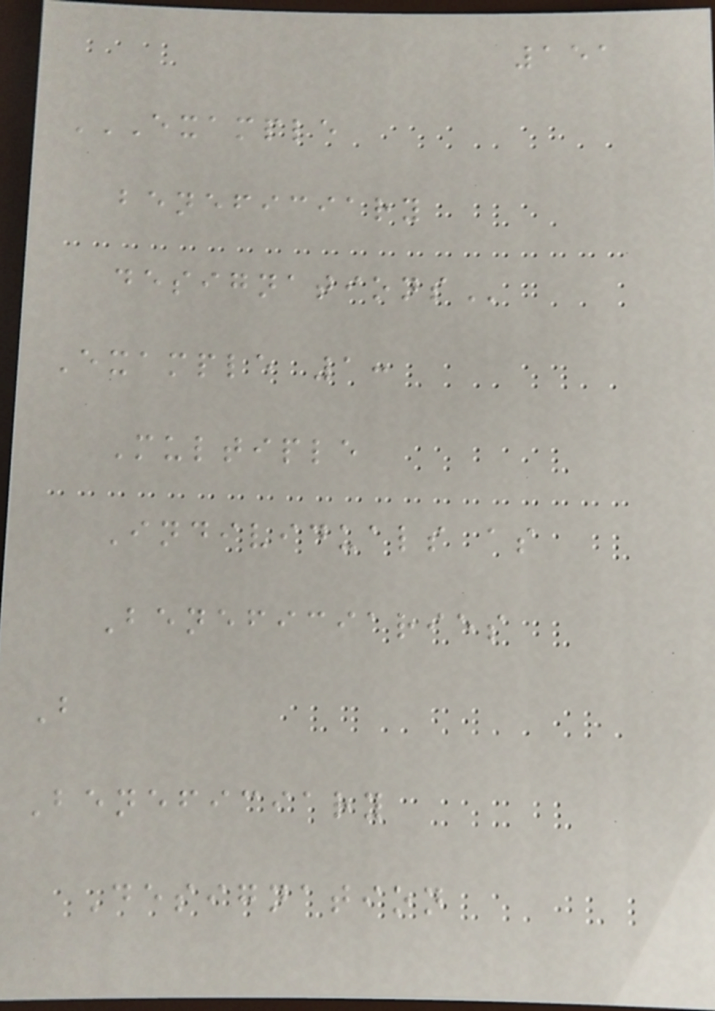151
EXAMPLE
BENEFICIARY
DESIGNATIONS
Example 1:
Multiple
Individuals as
Beneficiaries
B
Beneficiary
Designation
